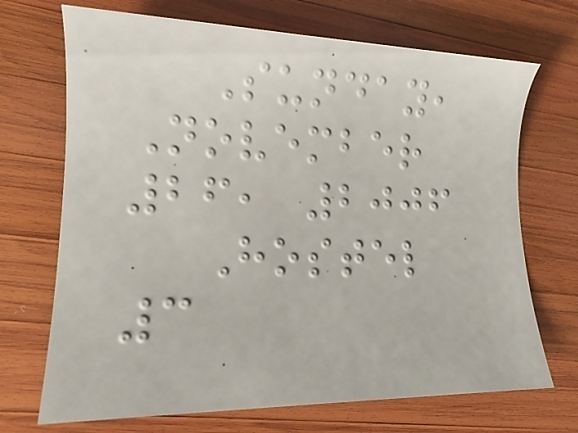Sunday,
November
26, 2006
Hostel
3
